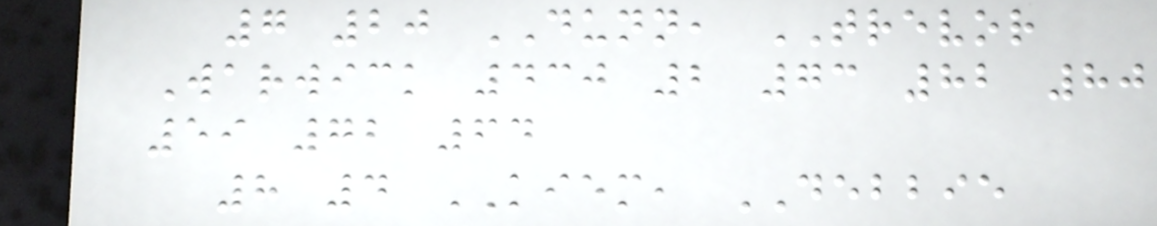7 20 DUNN, TREVOR
Warwick 430 2 73 82 80
59 72 64
8 4 KIEM, DEBBIE
